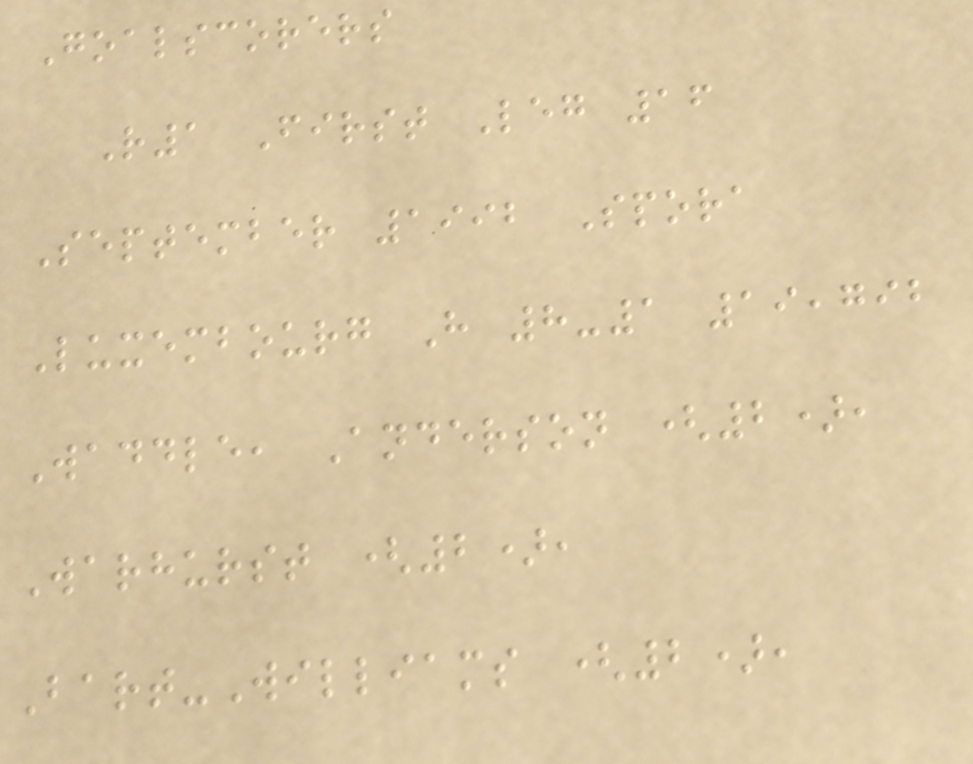Goalscorers
R1 First Leg 16
September 1992 Spora
Luxembourg H 8-1 19,792
Waddle, Anderson (2),
Warhurst (2),
Bart-Williams (2),
